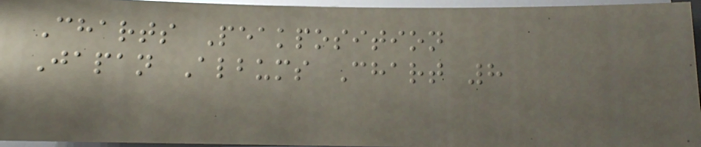Charts Peakposition
Japan Albums Chart 8
